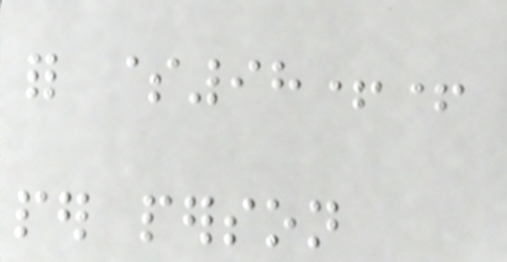for $98++
per person
